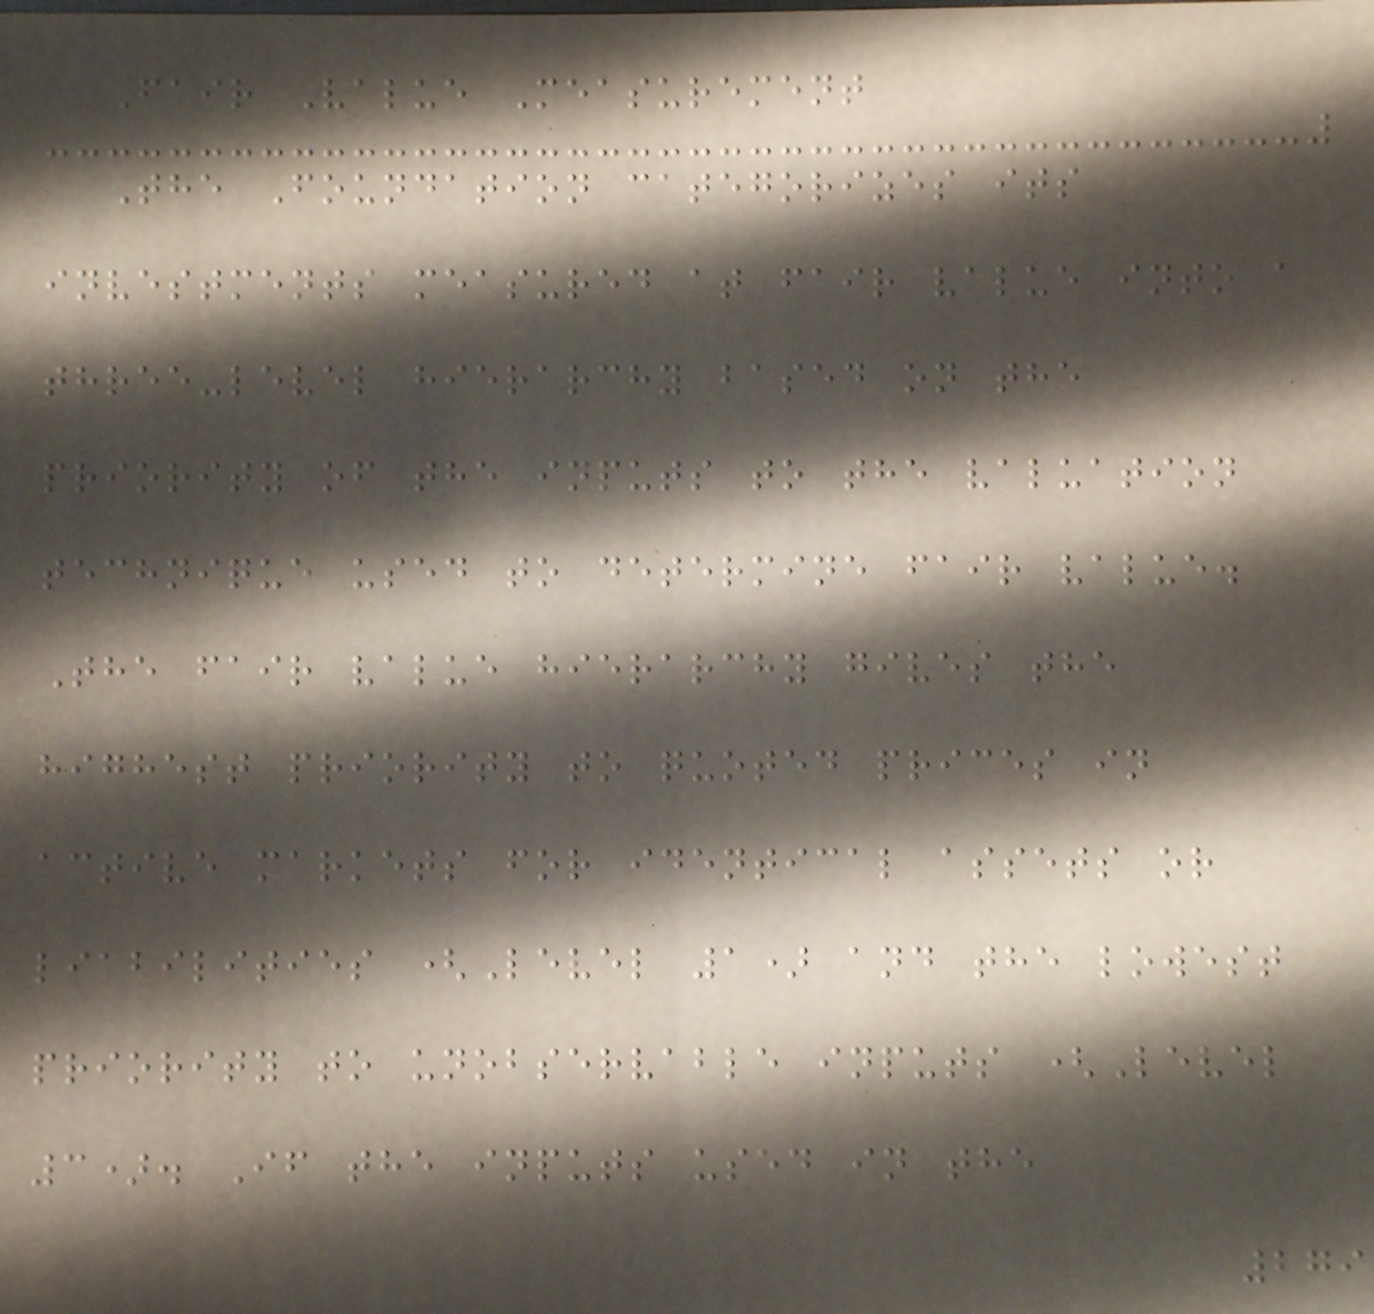Fair Value Measurement
The Foundation categorizes its
investments measured at fair value into a
three-level hierarchy based on the
priority of the inputs to the valuation
technique used to determine fair value.
The fair value hierarchy gives the
highest priority to quoted prices in
active markets for identical assets or
liabilities (Level 1) and the lowest
priority to unobservable inputs (Level
3). If the inputs used in the
279
